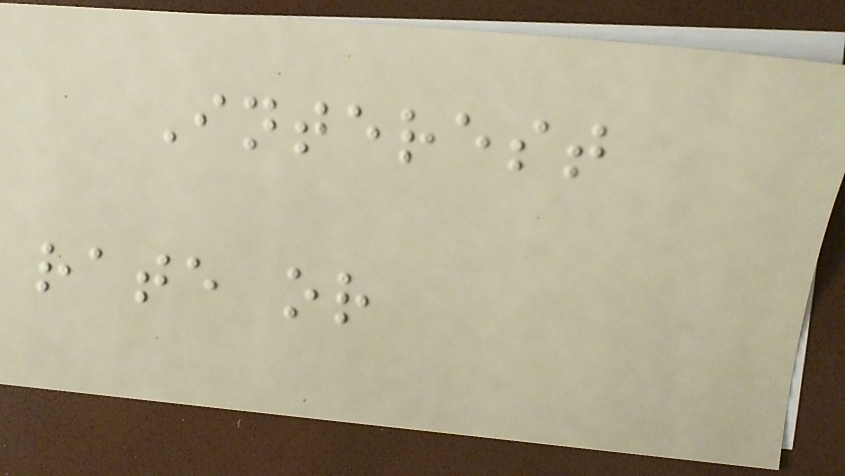Interest
rate or
